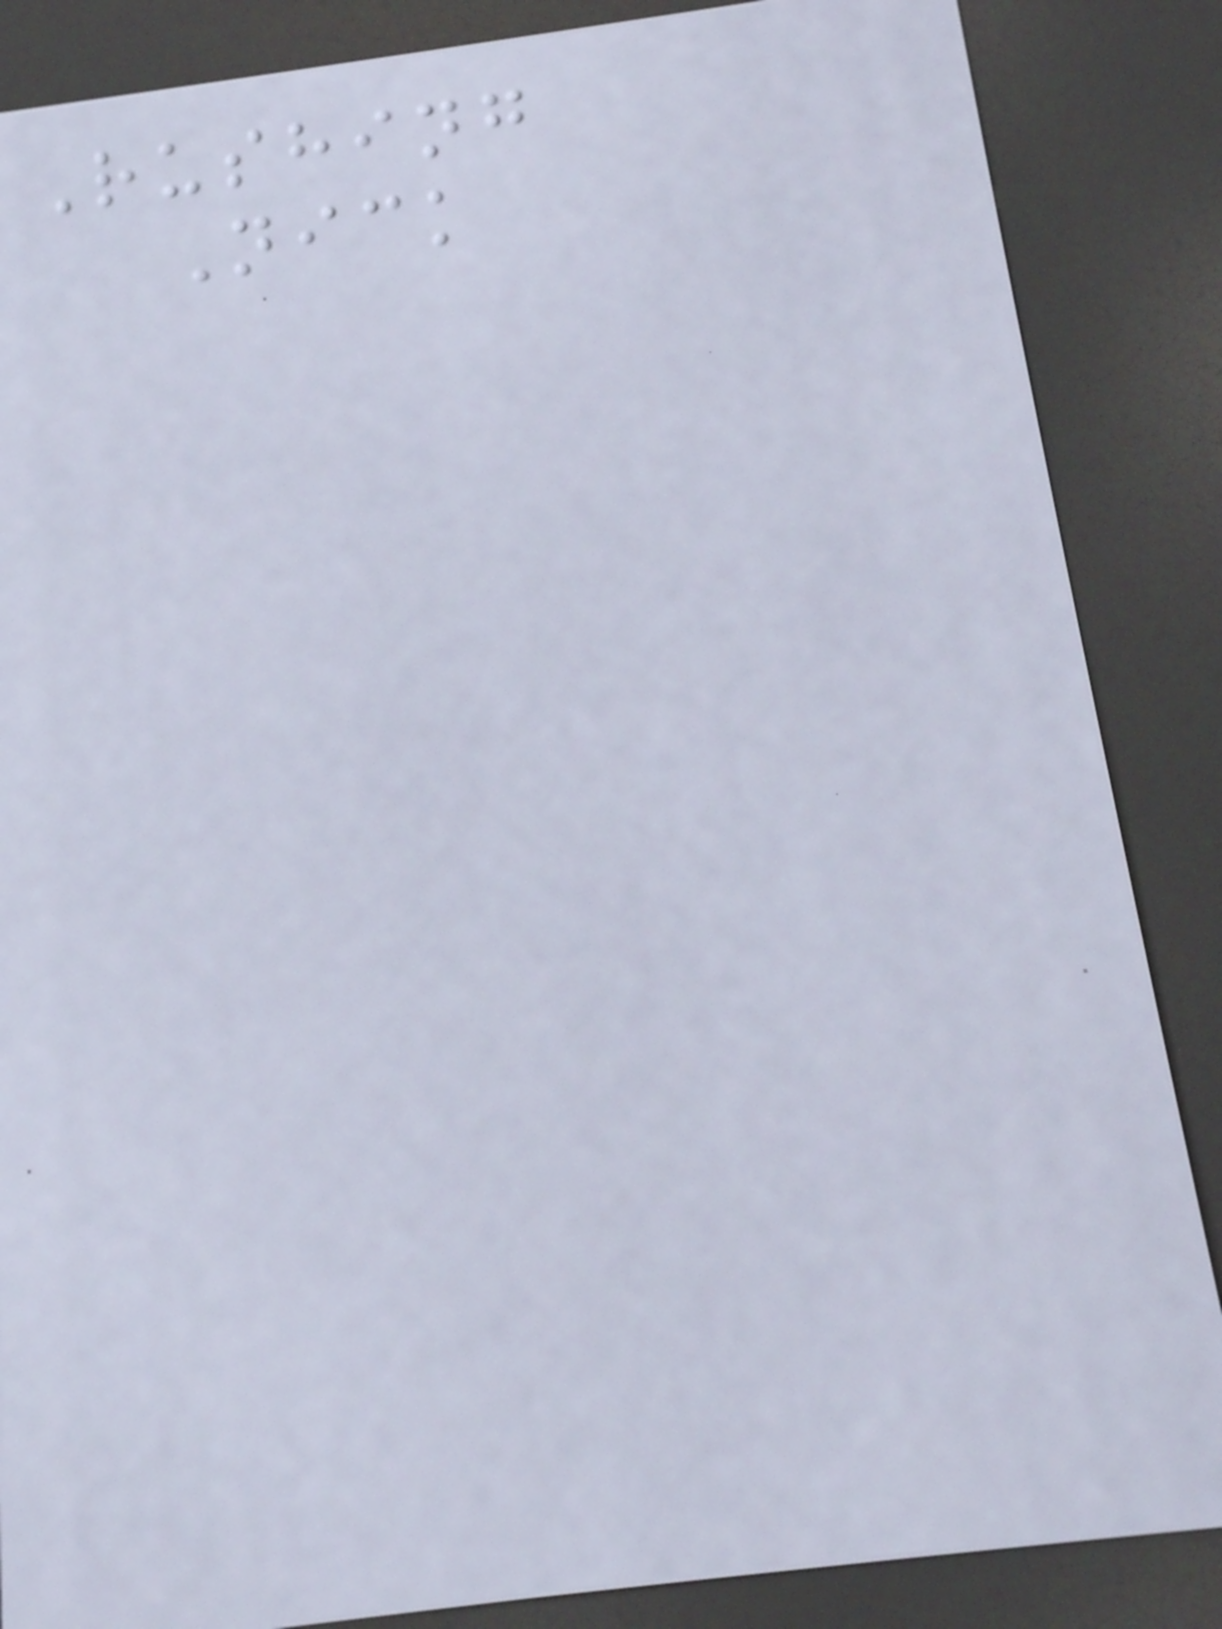Rushing
Nick
